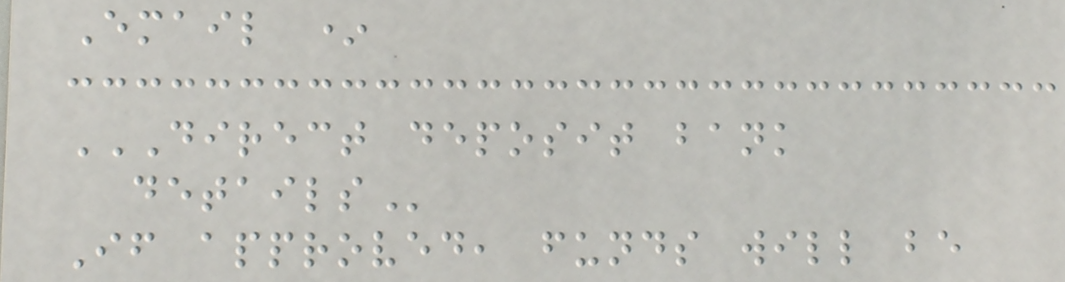Email *
DIRECT DEPOSIT BANK
DETAILS
If approved, funds will be
